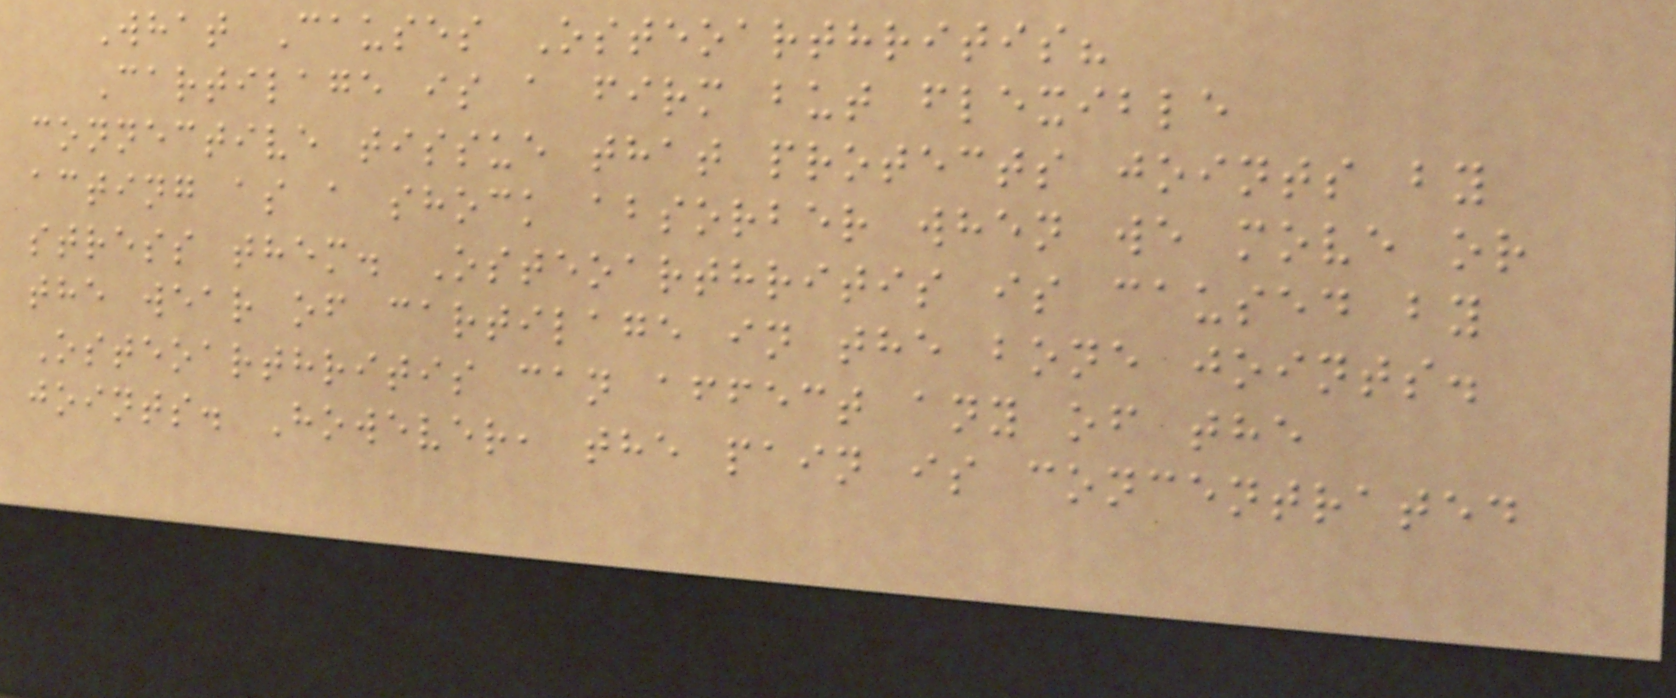What Causes Osteoarthritis?
Cartilage is a firm but flexible
connective tissue that protects joints by
acting as a shock absorber when we move or
stress them. Osteoarthritis is caused by
the wear of cartilage in the bone joints.
Osteoarthritis can affect any of the
joints. However, the pain is concentrated
